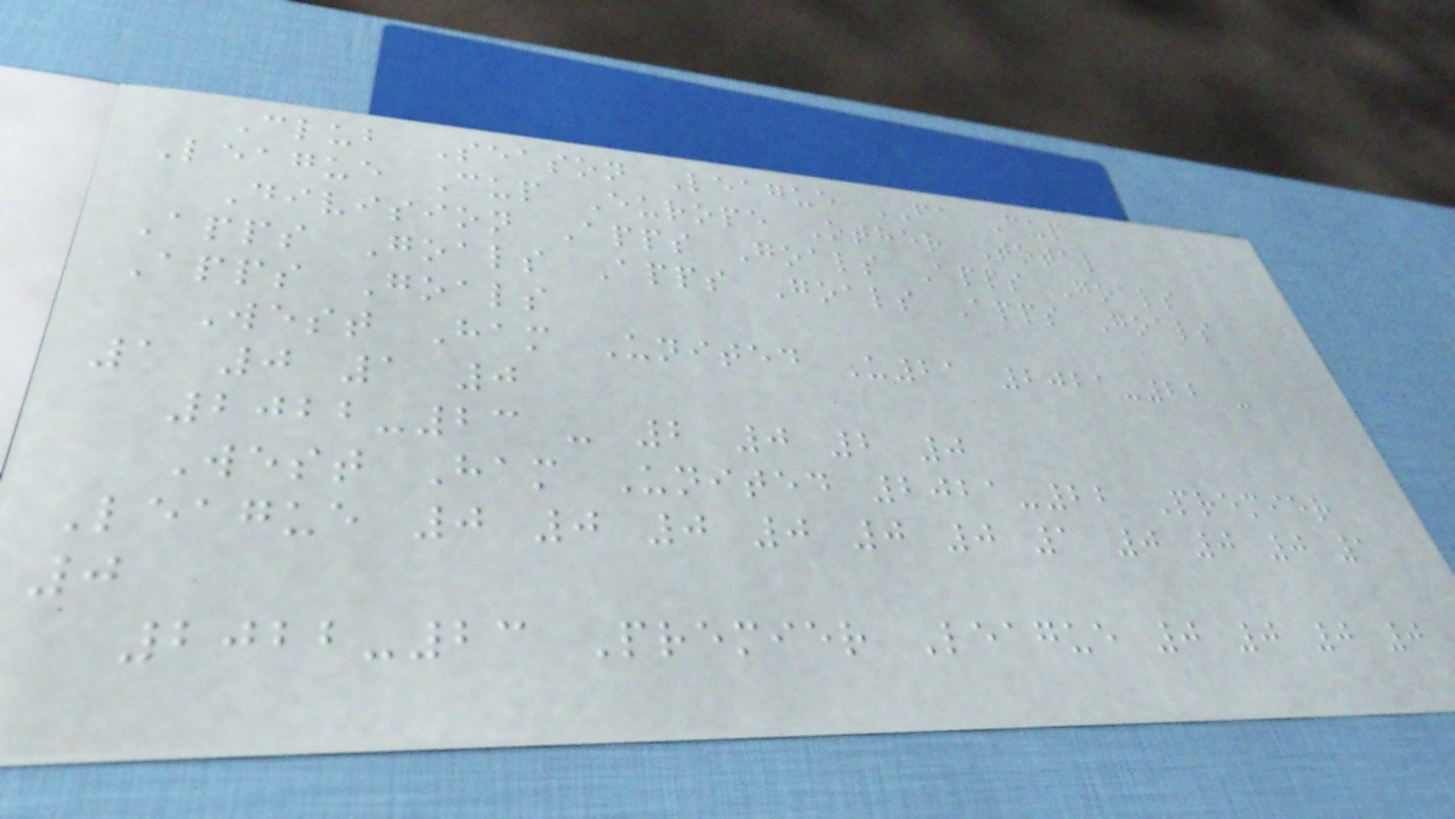Club Season League FA Cup
League Cup Europe Other Total
Division Apps Goals Apps Goals
Apps Goals Apps Goals Apps Goals
Apps Goals
West Ham United U21 2021-22 -
1 0 1 0
2022-23 - 2 0 2 0
West Ham United 2021-22 Premier
League 0 0 0 0 0 0 1 0 0 0 1
0
2022-23 Premier League 0 0 0 0
